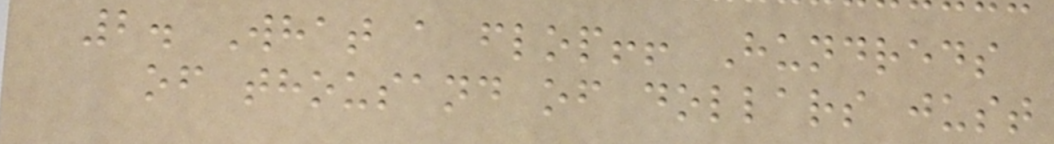2. What a flop!! Hundreds
of thousand of dollars just
